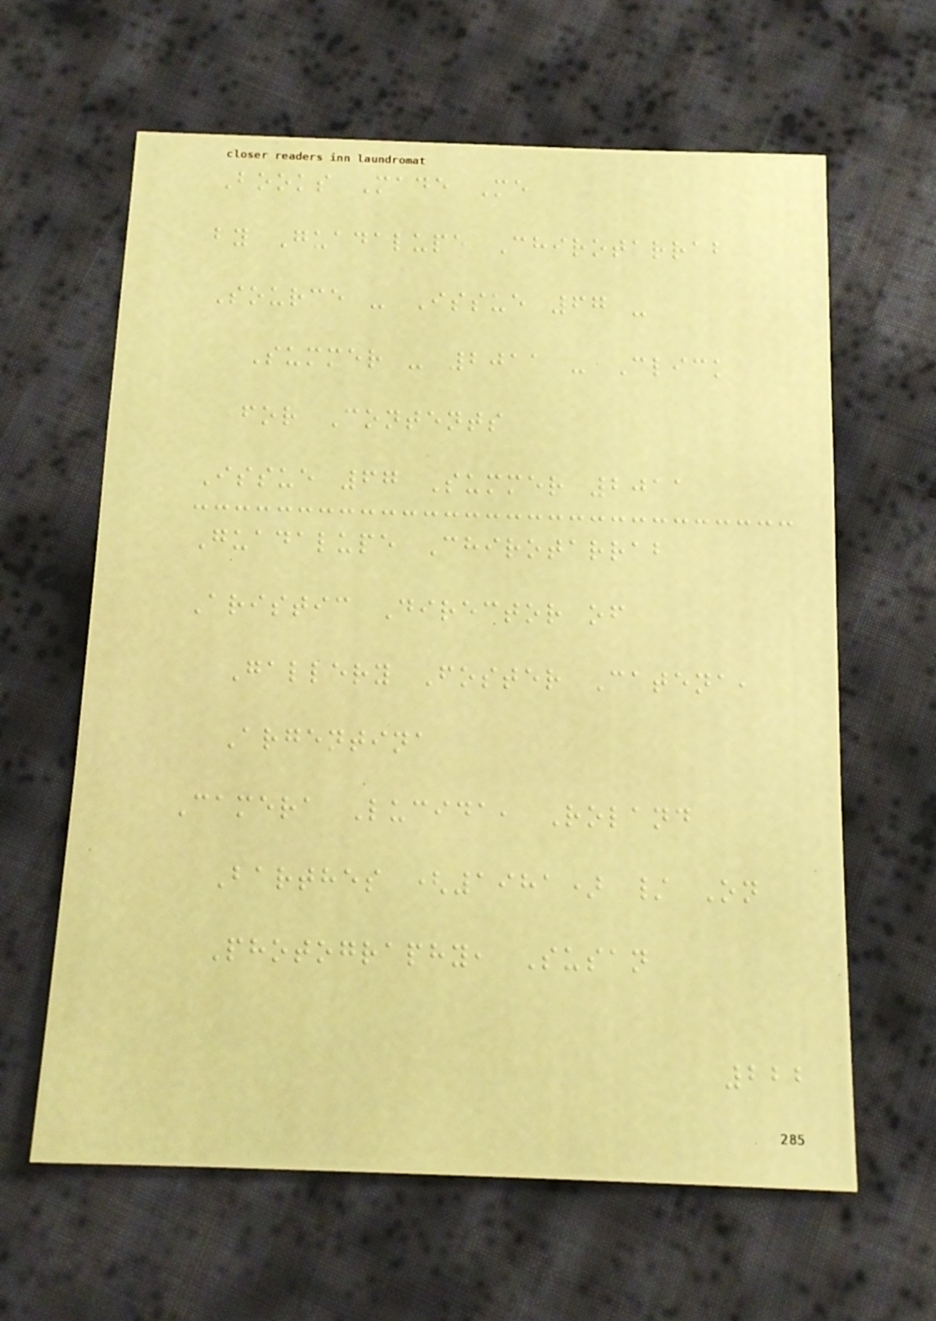Books Made Me
by Guadalupe Chirotarrab
Source - Issue 67 -
Summer - 2011 - Click
for Contents
Issue 67 Summer 2011
Guadalupe Chirotarrab
Aristic Director of
Gallery Foster Catena,
Argentina
Camera Lucida, Roland
Barthes (1981) / On
Photography, Susan
222
